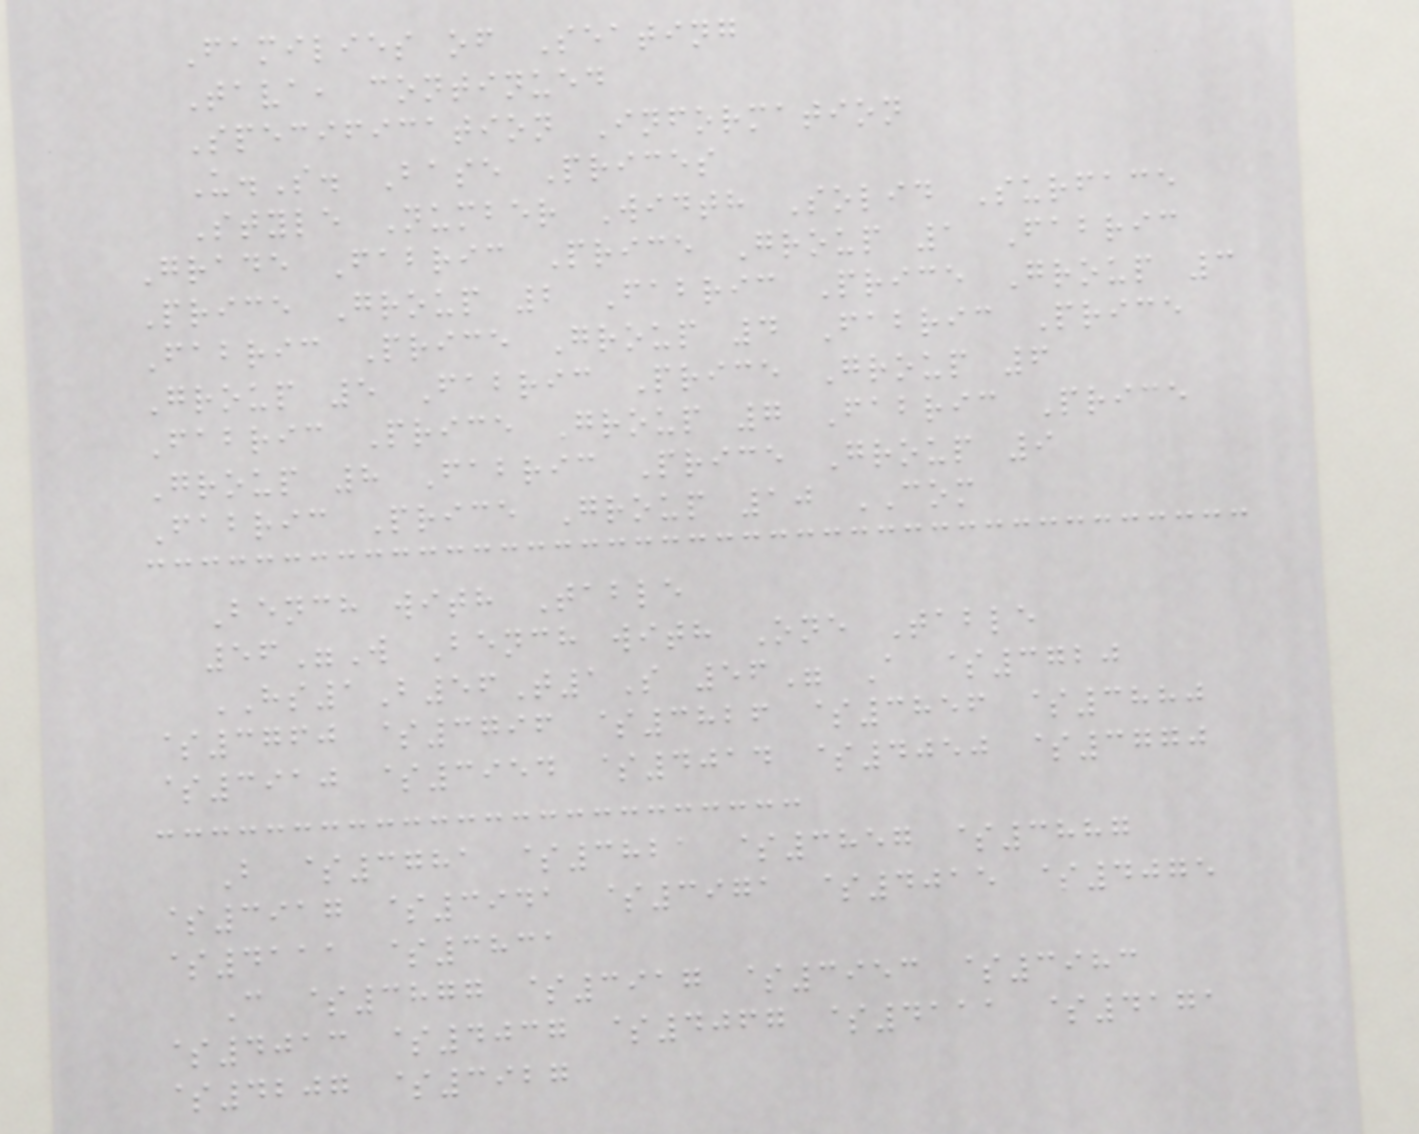Families of Seating
Tava, continued
Specification Information
U.S. Base Prices
Style Number Width Solid Surface
Grade Fabric Price Group 1 Fabric
Price Group 2 Fabric Price Group 3
Fabric Price Group 4 Fabric Price
Group 5 Fabric Price Group 6
Fabric Price Group 7 Fabric Price
Group 8 Fabric Price Group 9
Fabric Price Group 10 COM
Bench with Table
56"W Bench with One Table
HS1B56T1S 56" A $3720
$3760 $3796 $3826 $3856 $3880
$3910 $3954 $4014 $4050 $3770
B $3781 $3821 $3857 $3887
$3917 $3941 $3971 $4015 $4075
$4111 $3831
C $3877 $3917 $3953 $3983
$4013 $4037 $4067 $4111 $4171
$4207 $3927
